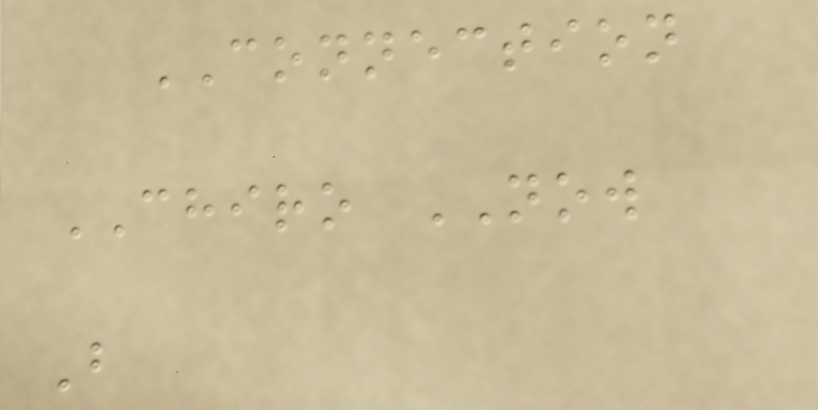CONNECTION
CHIRO NOW
B
